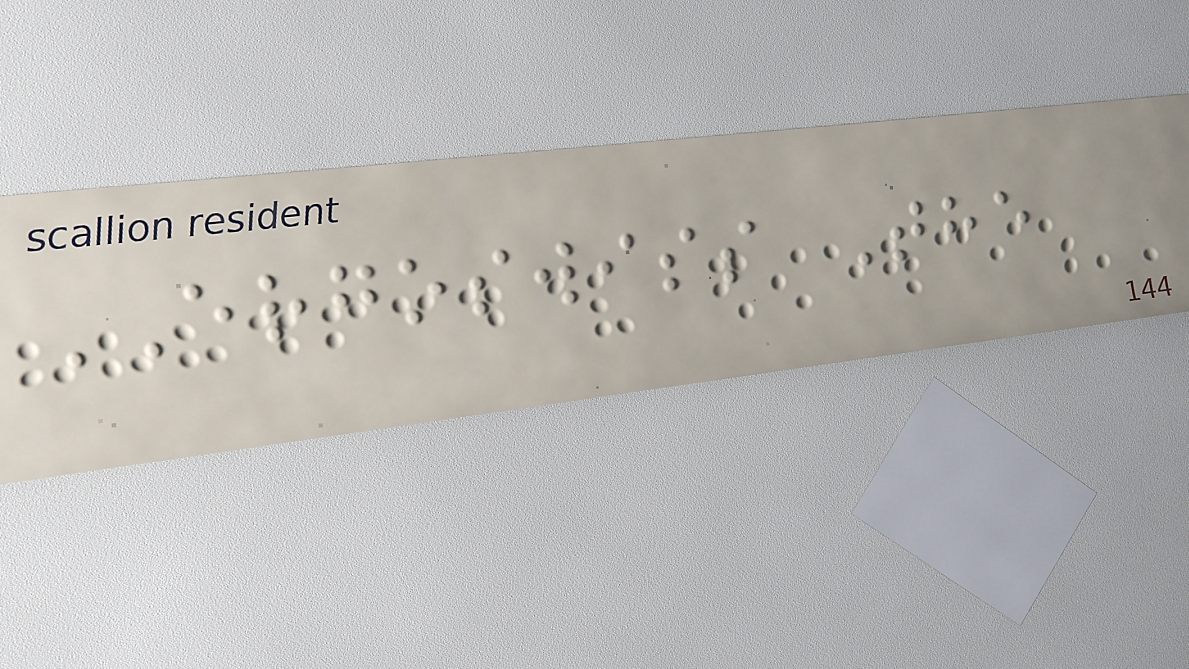ERGOSWISS The
